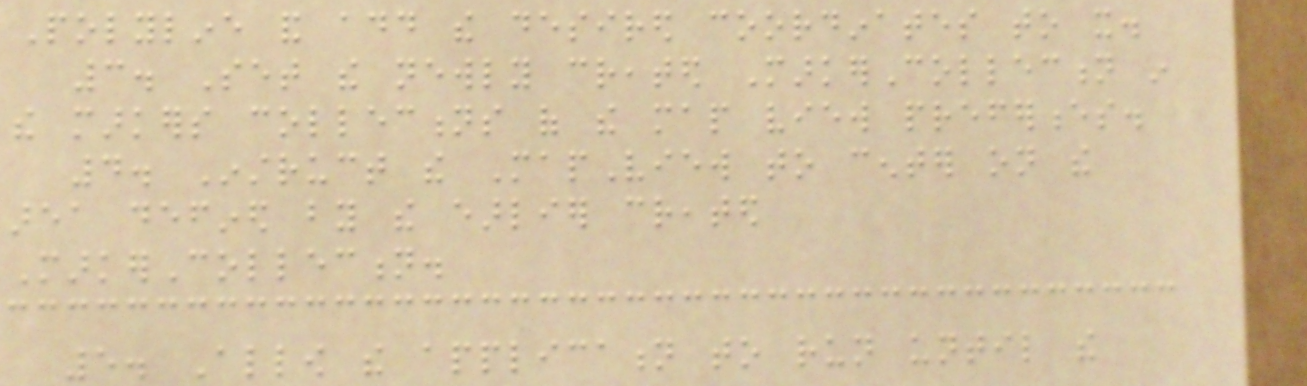Polyline and add the desired coordinates to it.
3. Set the newly created MarkerCollection in
the markers collections of the map view preferences.
4. Instruct the MapView to center on the
area defined by the earlier created
MarkerCollection.
5. Allow the application to run until the
